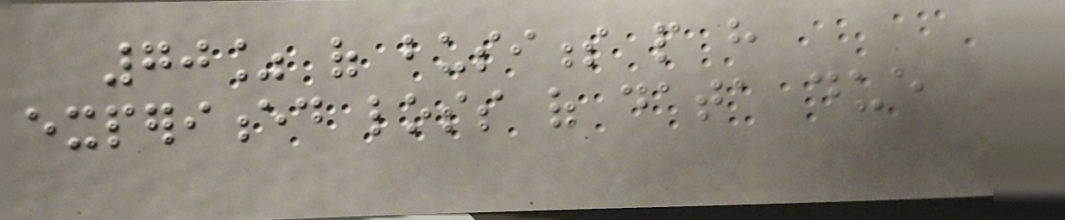70% of business people have
experienced loss of data due
